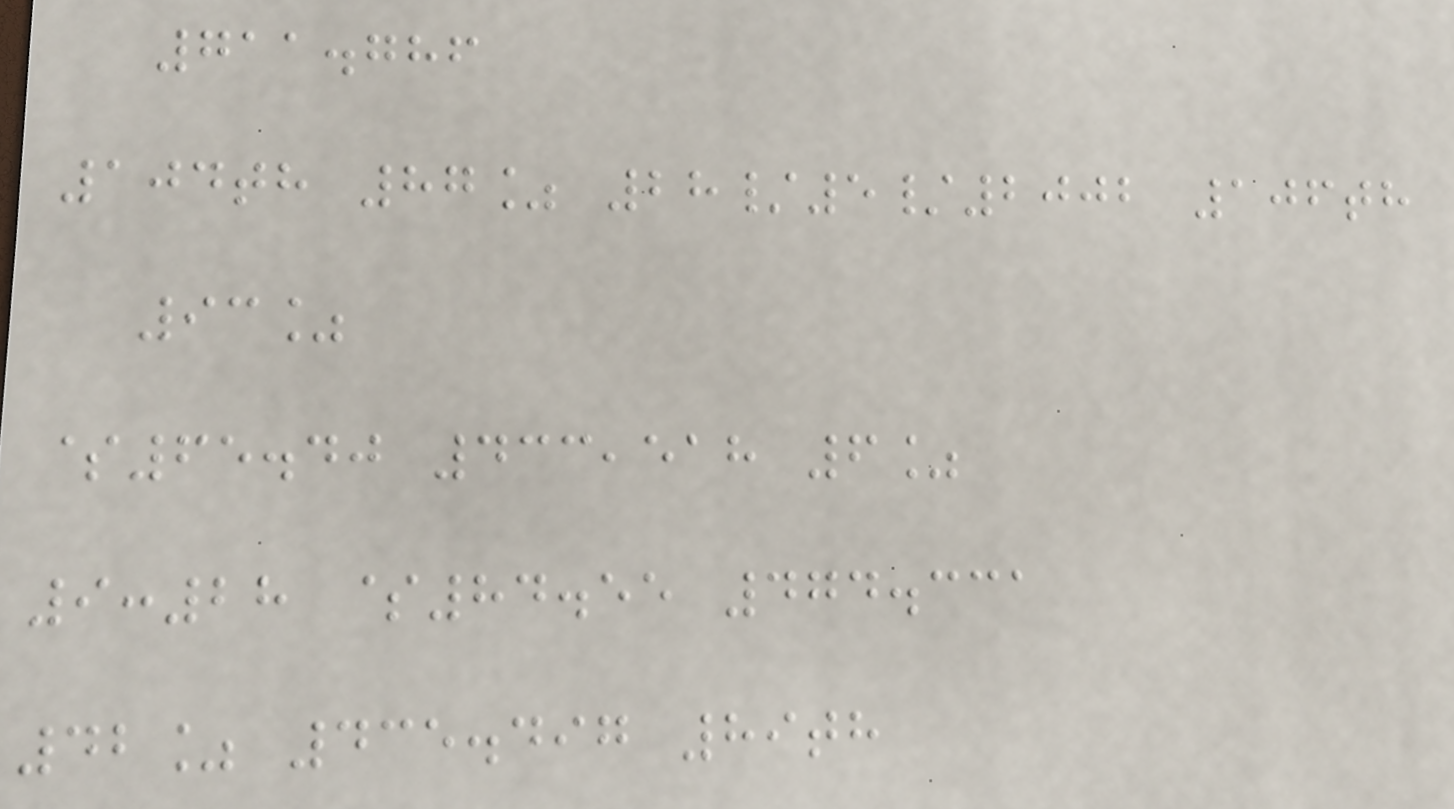711.786
104th 87% 28/5/2002 106th
93%
$65.40 433,518 6%
9:28 $84.55 474.331
42% 435.497 89th
